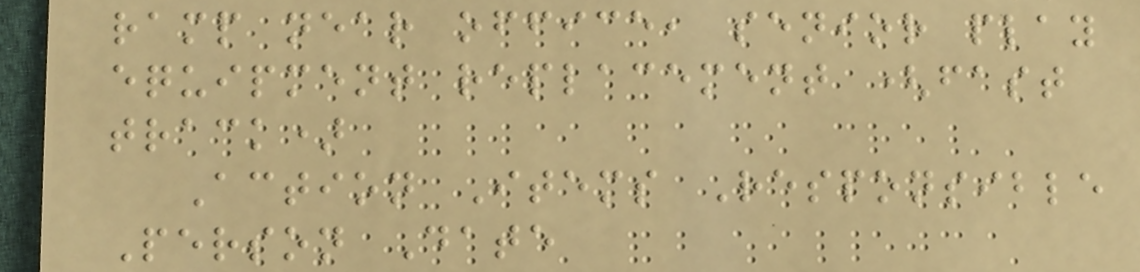ramp near office, senior play
equipment replacement (fast
track)
Action Items Responsible
Person Date
